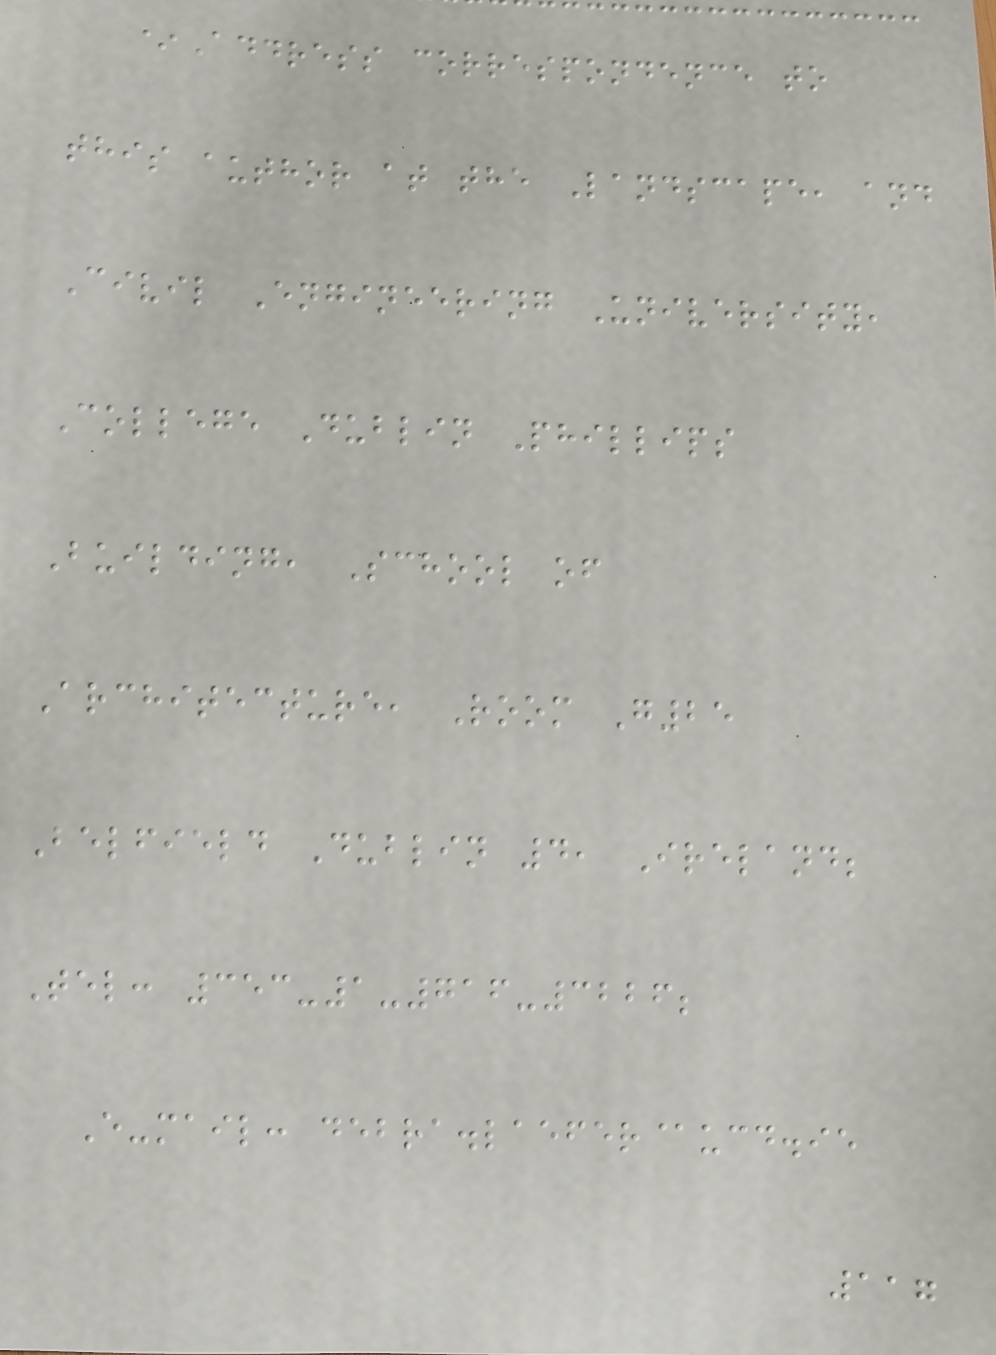*Address correspondence to
this author at the Landscape, and
Civil Engineering University,
College Dublin Phillips
Building, School of
Architecture, Room G25
Belfield Dublin 4, Ireland;
Tel: 353-1-716-3226;
E-mail: debra.laefer@ucd.ie
117
